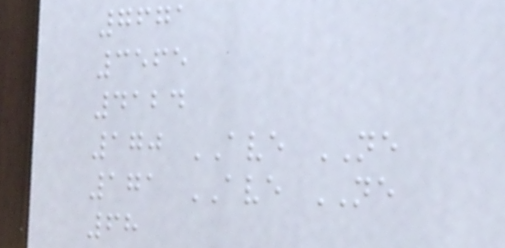7671
3565
4124
170 AVE NE
171 AVE NE
68
